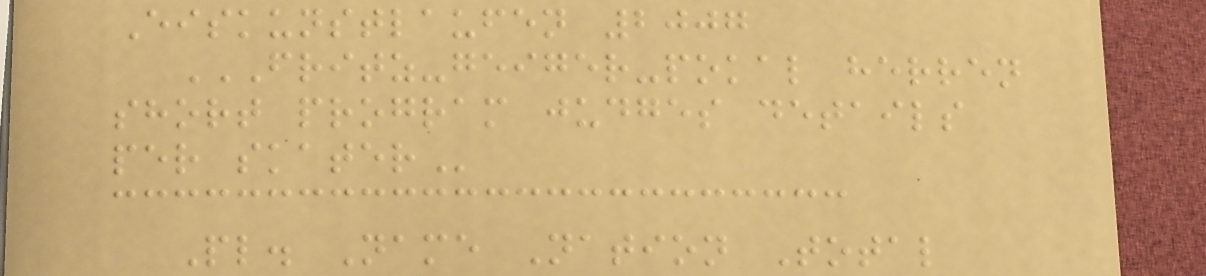Eiskunstlaufen 2007
FRITZ-GEIGER-POKAL HERREN
SHORT PROGRAM JUDGES DETAILS
PER SKATER
Pl. Name Nation Total
